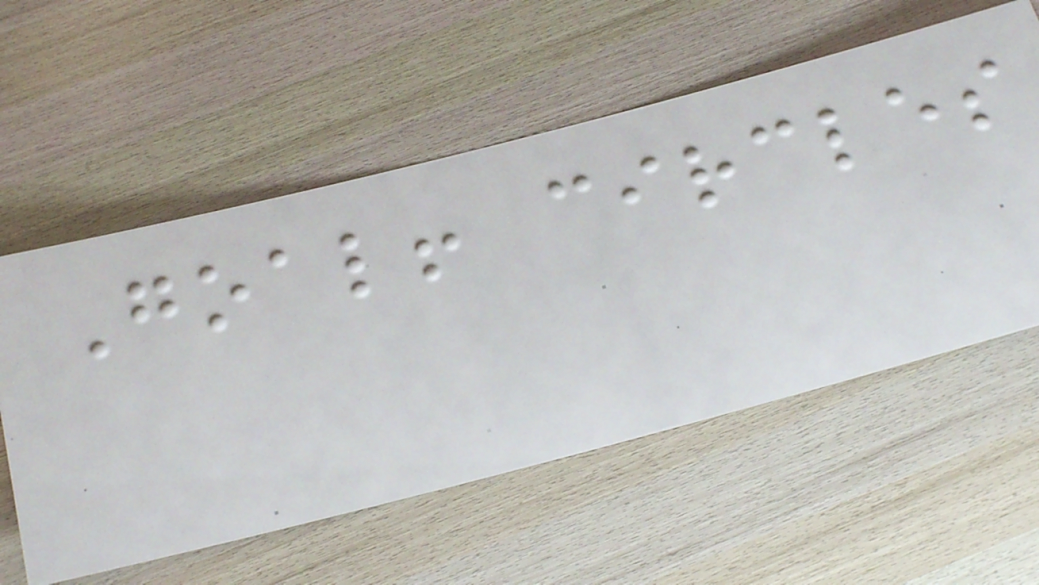Goal! circles
